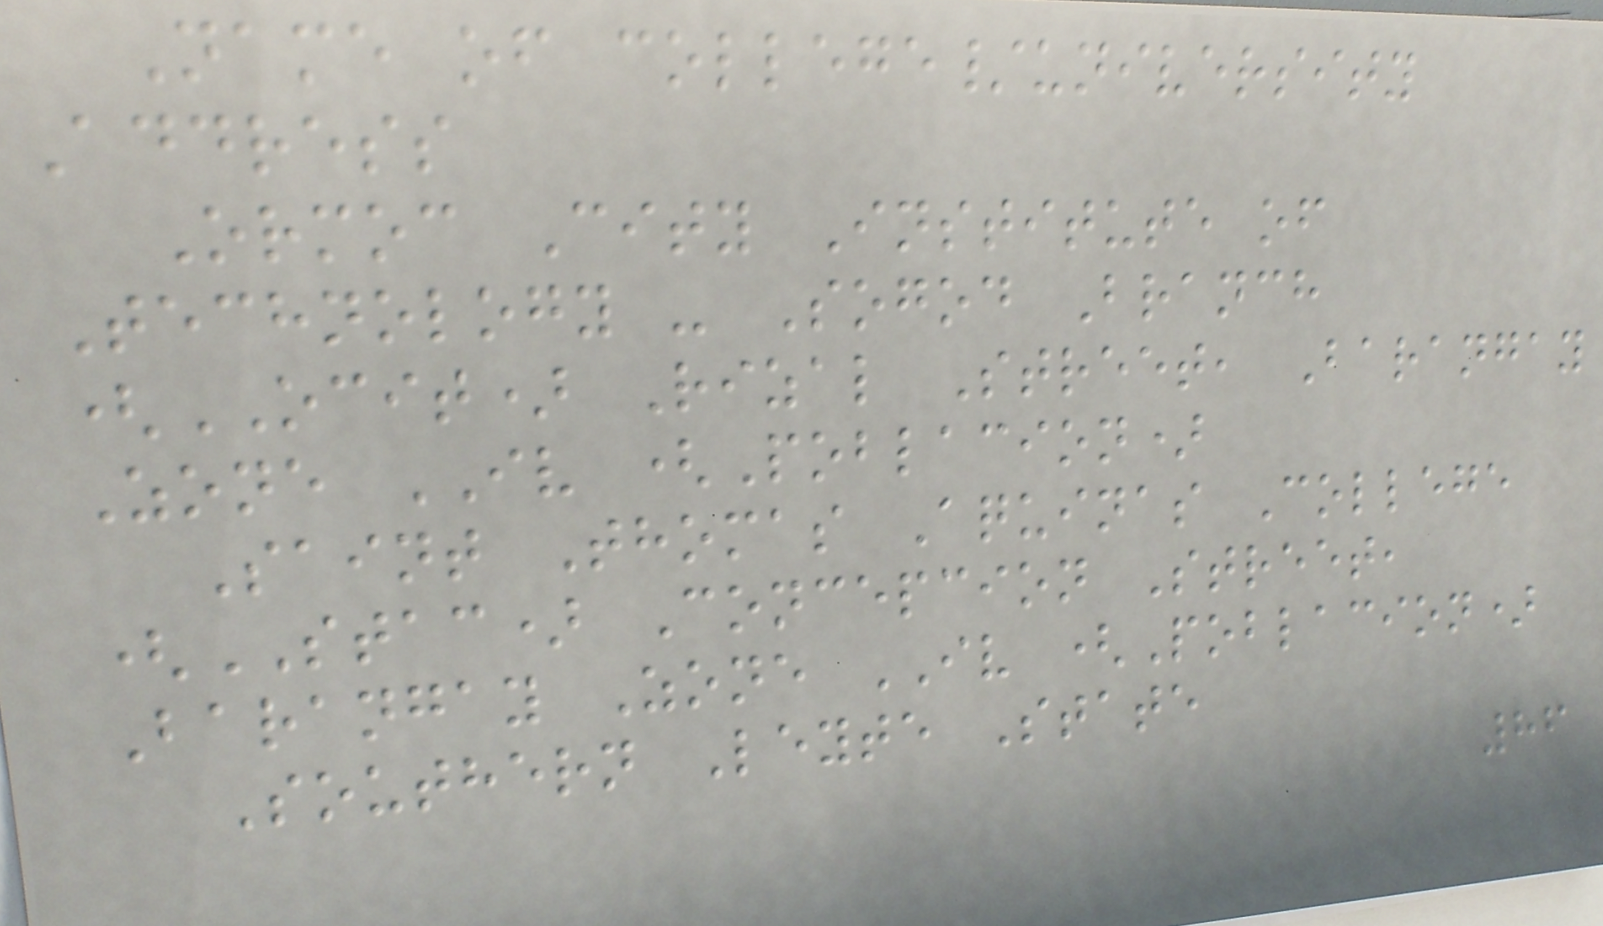Name of college/university
Address
Ormoc City Institute of
Technology - Sogod Branch
(OCIT) Rizal Street, Barangay
Zone IV (Poblacion)
Saint Thomas Aquinas College
(STAC) Concepcion Street,
Barangay Zone IV (Poblacion)
Southern Leyte State
86
